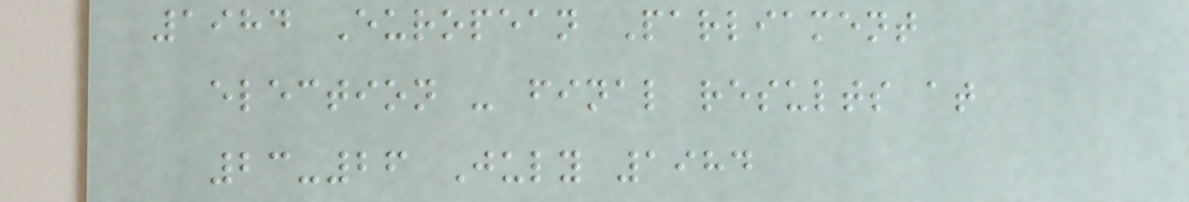1984 European Parliament
election - final results at
23-26 July 1984
